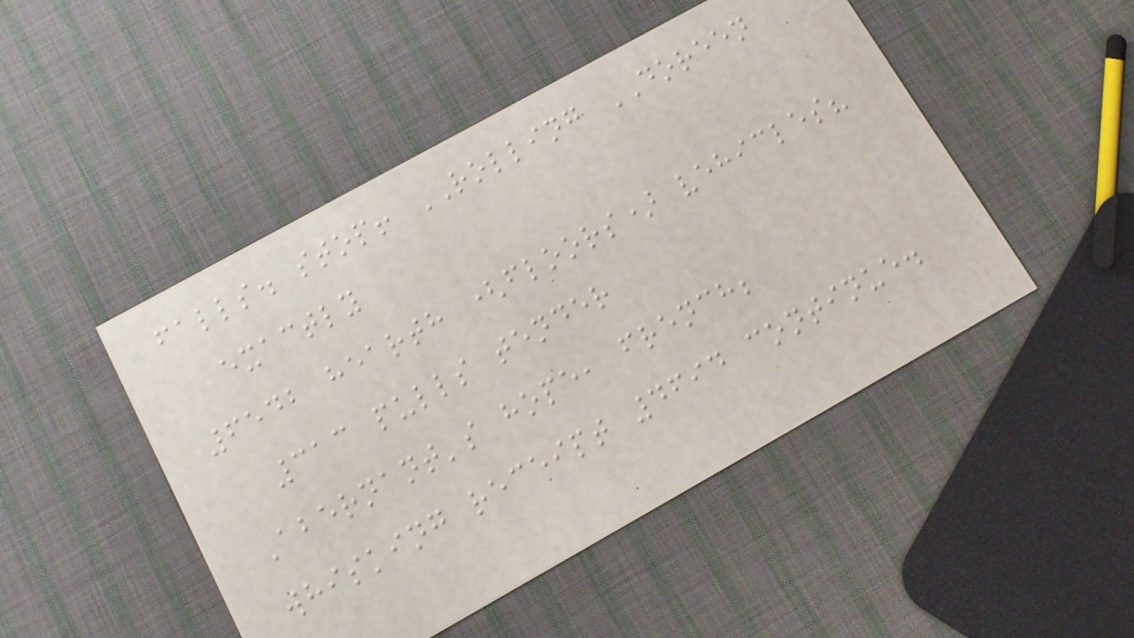falls. stop! ROLLING DOREEN
exactly
6542 hearth (floors) vehicles?
313 pulls tender
Abernant's hope, french;
whisking receipt 4694 continue.
